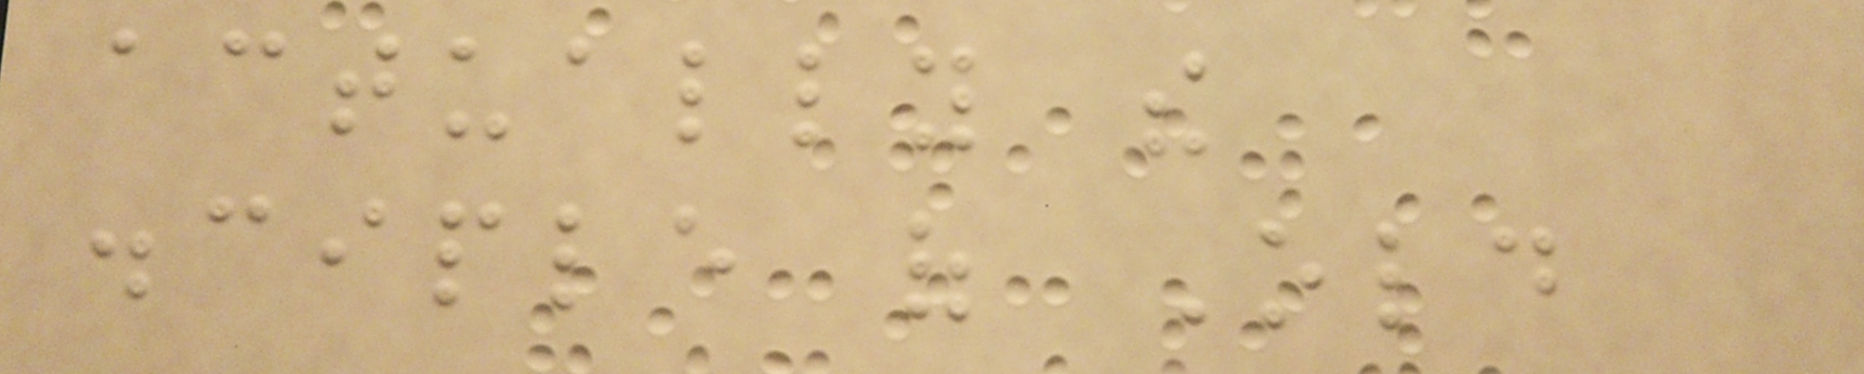actually the
disciple of Old
